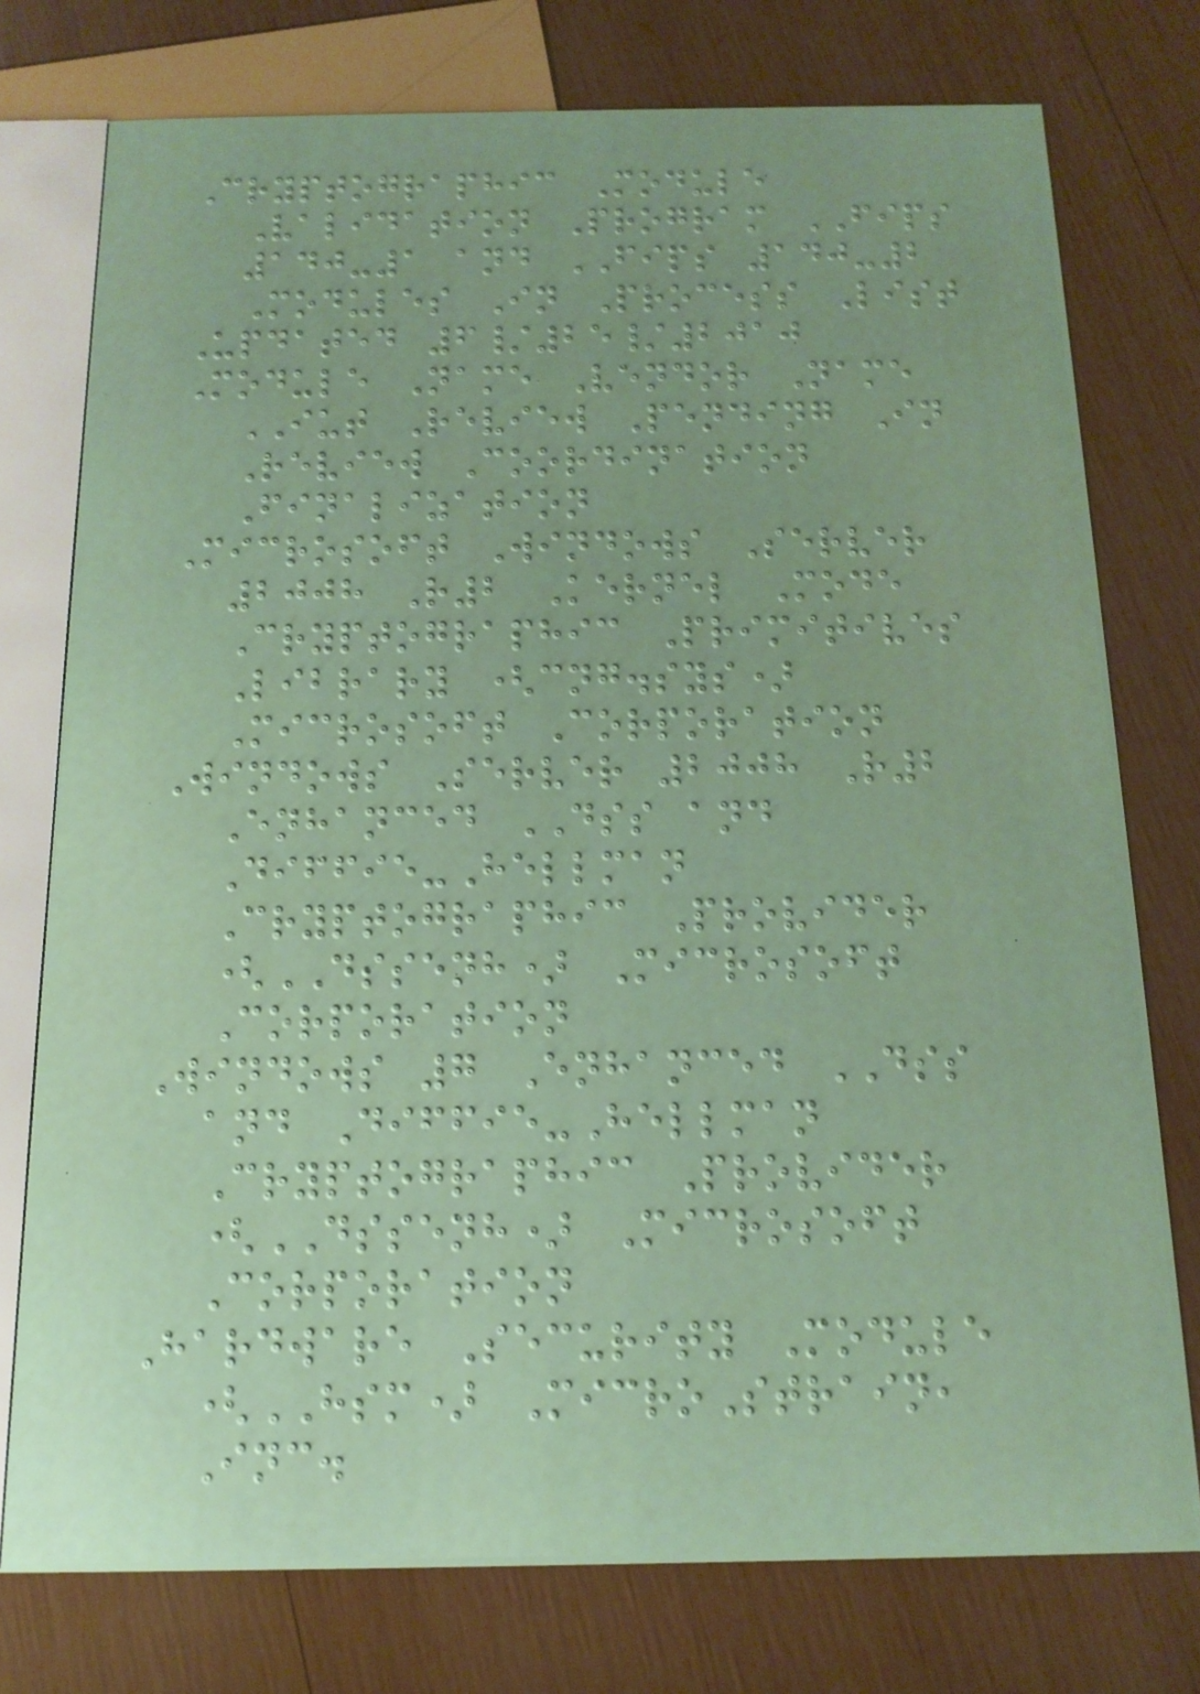Cryptographic Module
Validation Program FIPS
140-1 and FIPS 140-2
Modules In Process List
Updated 6/25/2010
Module Name Vendor Name
IUT Review Pending In
Review Coordination
Finalization
Microsoft Windows Server
2008 R2 Kernel Mode
Cryptographic Primitives
Library (cng.sys)
Microsoft Corporation
Windows Server 2008 R2
Enhanced DSS and
Diffie-Hellman
Cryptographic Provider
(DSSENH) Microsoft
Corporation
Windows 7 Enhanced DSS
and Diffie-Hellman
Cryptographic Provider
(DSSENH) Microsoft
Corporation
Hardware Security Module
(HSM) MicroStrain,
Inc.
